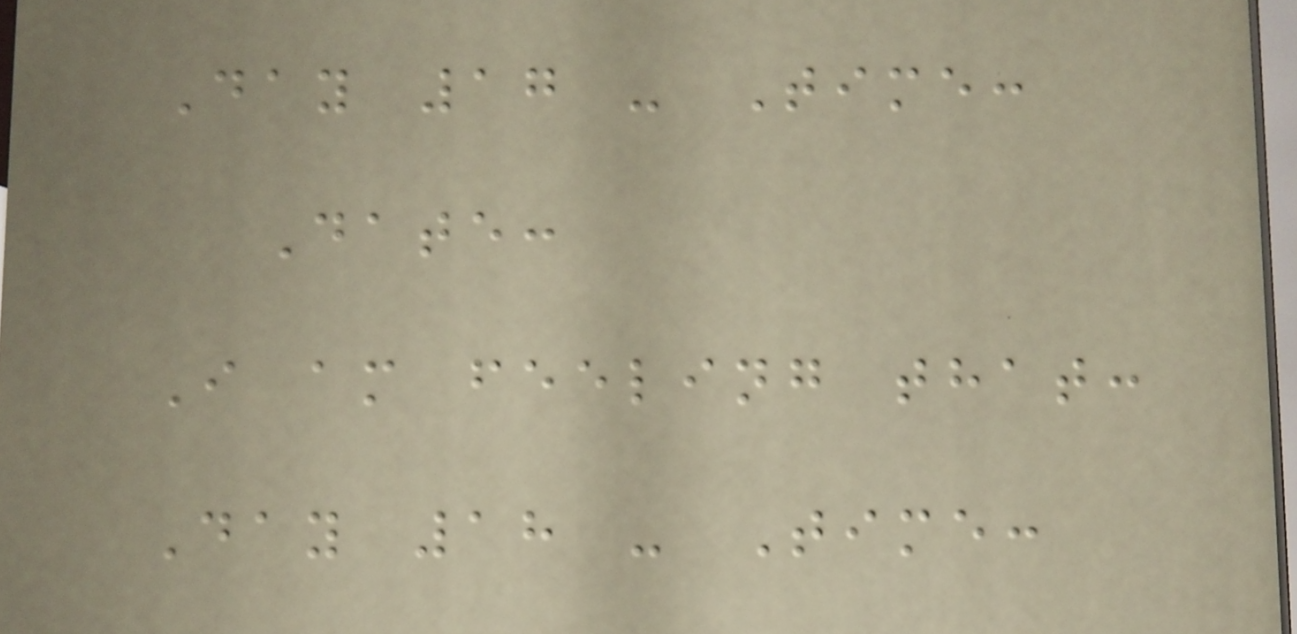Day 17 - Time:
Date:
I am feeling that:
Day 18 - Time:
